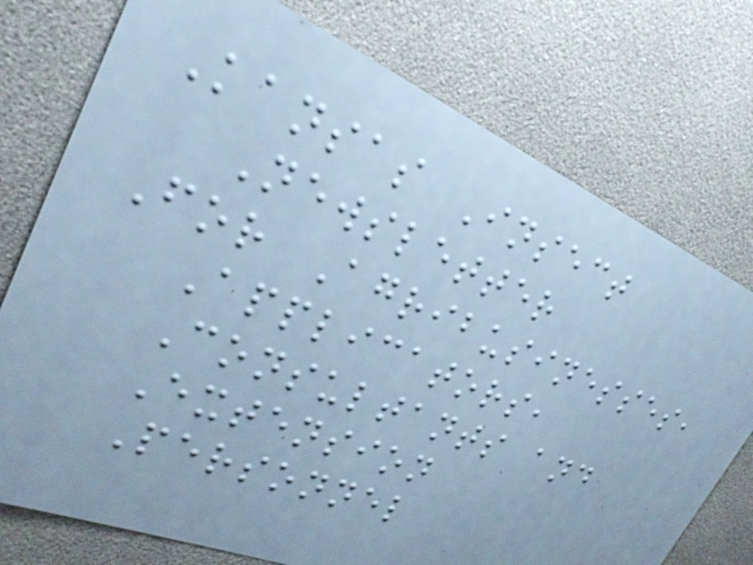Kansas Insect
Newsletter
For Agribusinesses,
Applicators,
Consultants and
Extension
Personnel
